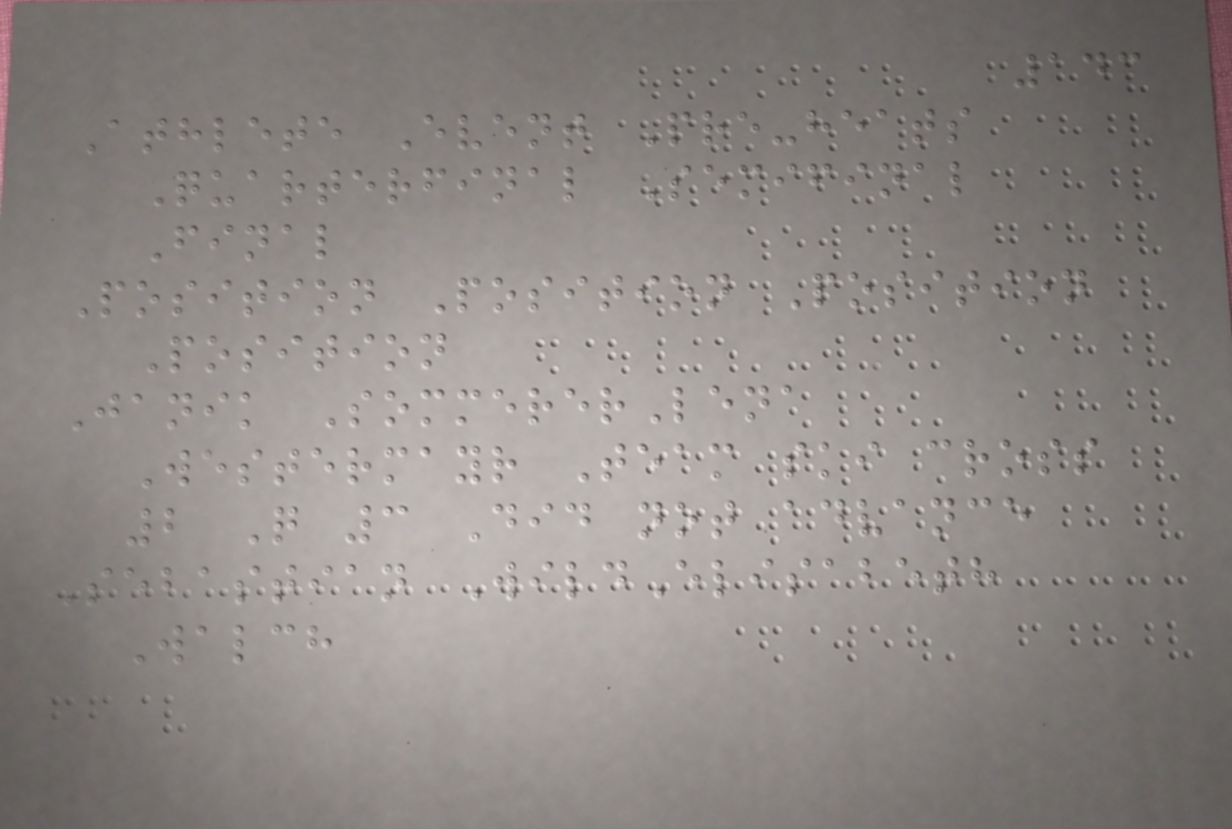143
Athlete Event Pre-heats
Quarterfinal Semifinal
Final
Position Position Position
Position
Janik SommererLena
Westermayr Team ski cross
2 Q 3 Did not advance
Sebastian WildElisabeth
Walch
